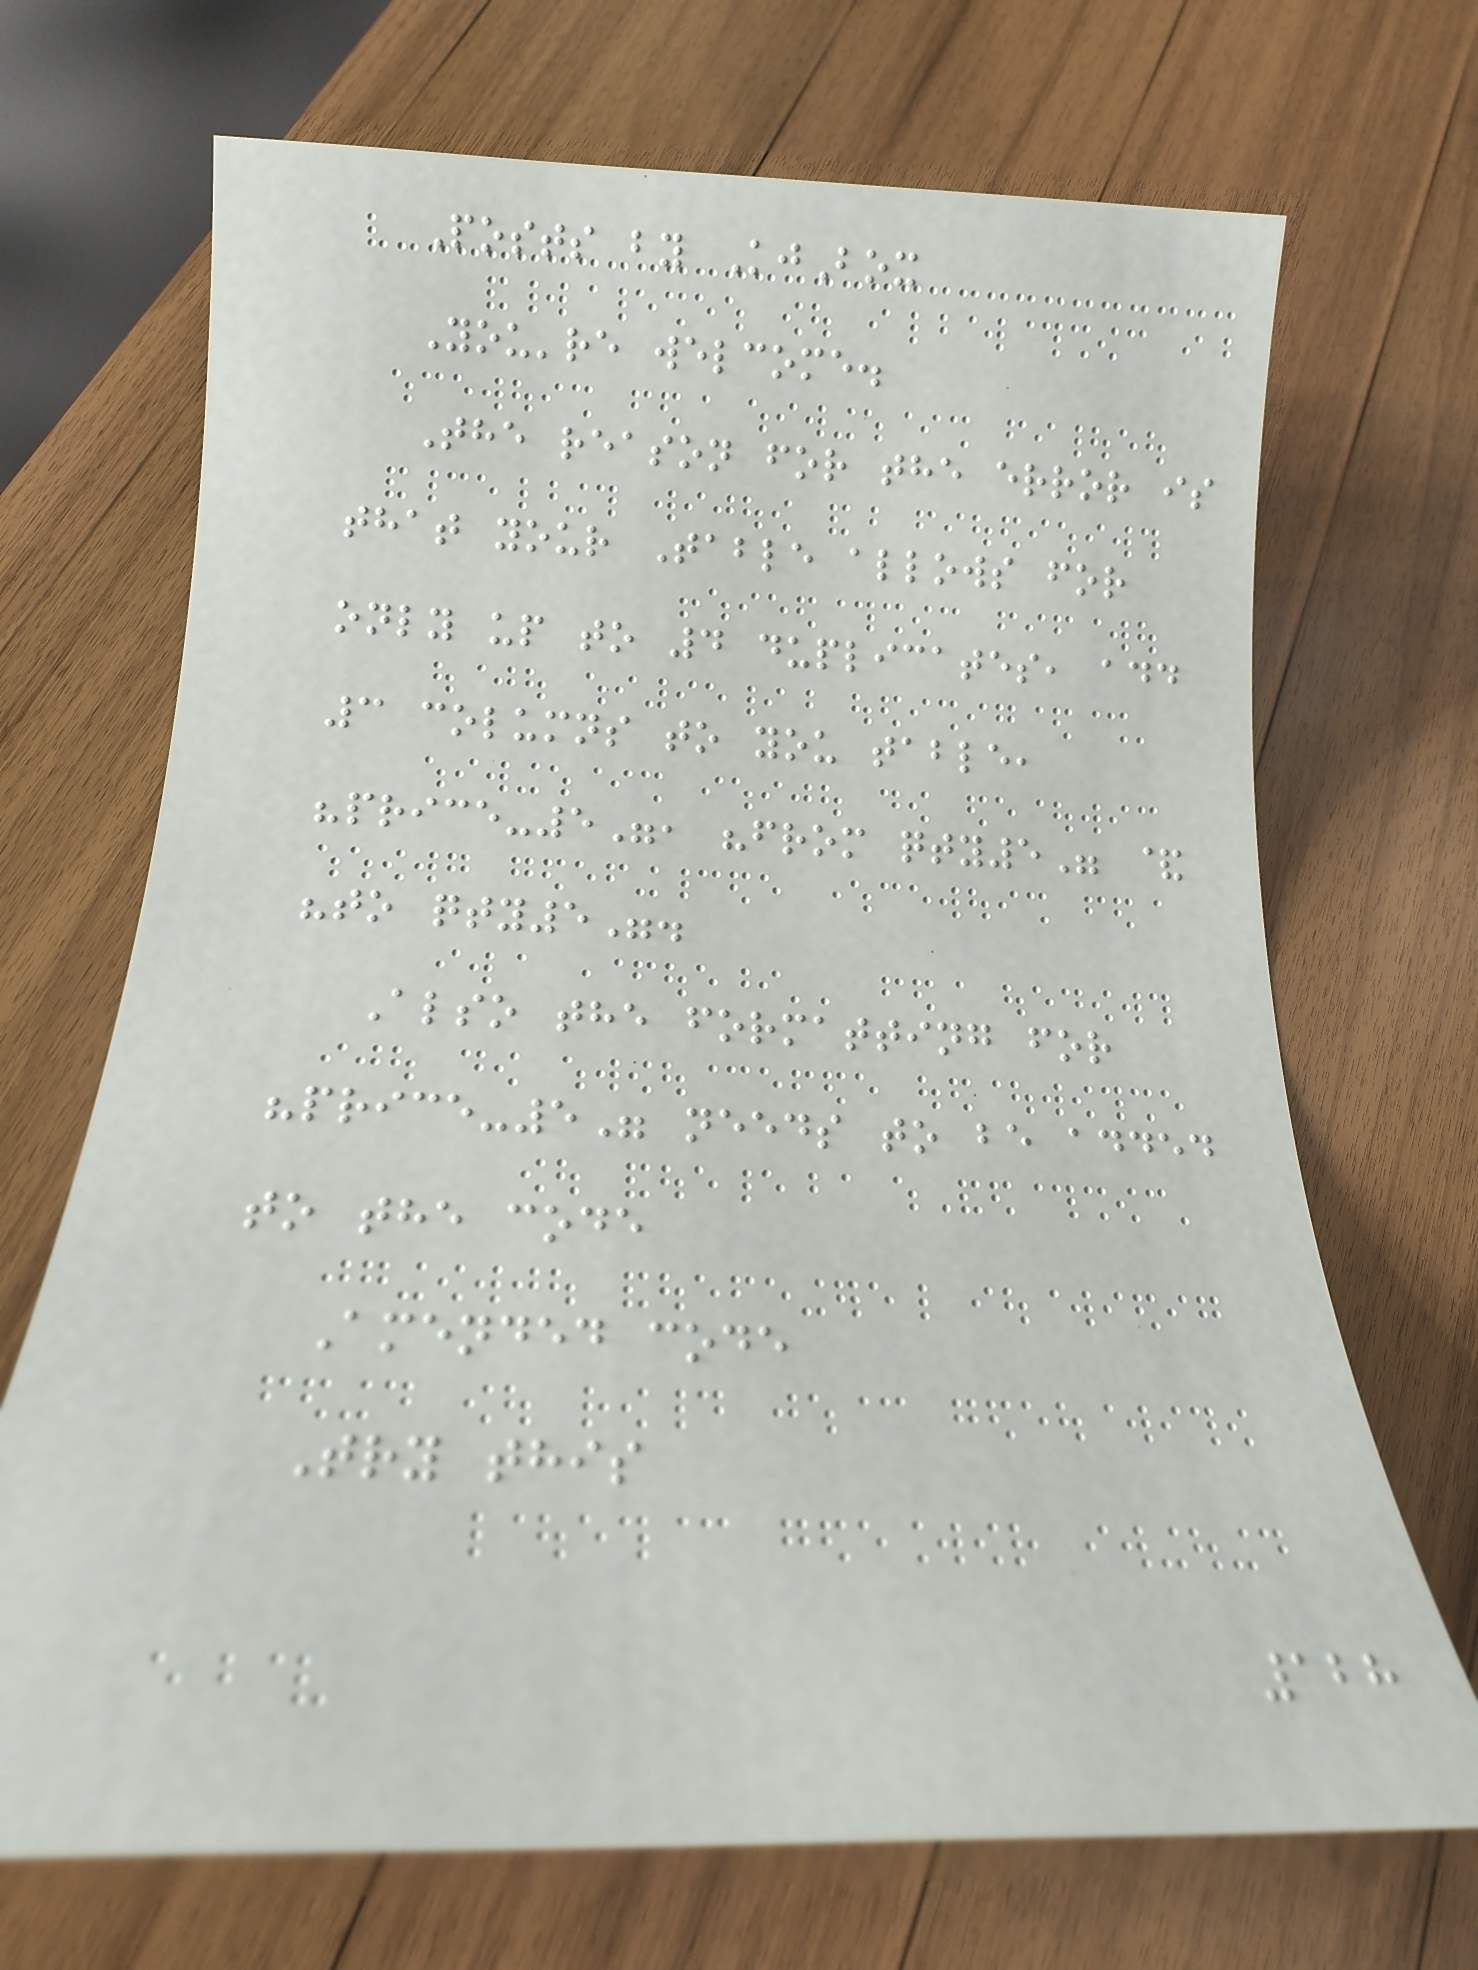Posts by KjBox
You're welcome.
The reason for the error is
that your Table allows for
only up to 4 duplicates, add
3 columns to you table,
"price-5", "from qty5" &
"to qty5".
Also the formatting for
"price-5" needs to be added
to the code
Amended code
Try this
128
